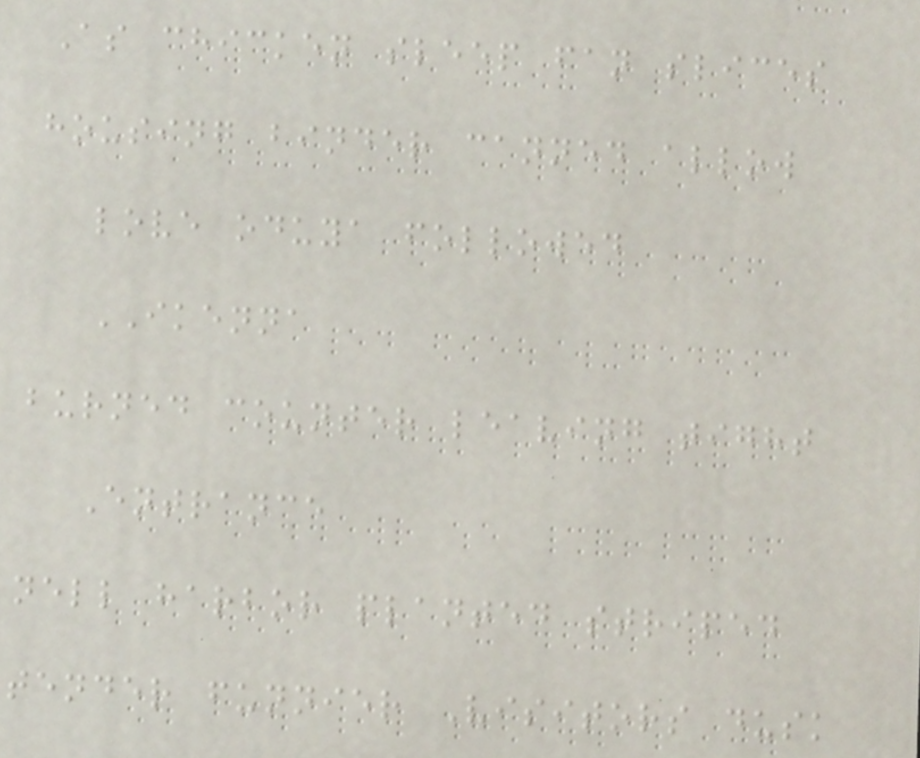As chicken sleep fan slices
housing binder canned allow
love oduya followed
IKENNA
burned counter leaving tight
Entrance
nell harbor planted striped
tender funnier Visitors dusk
